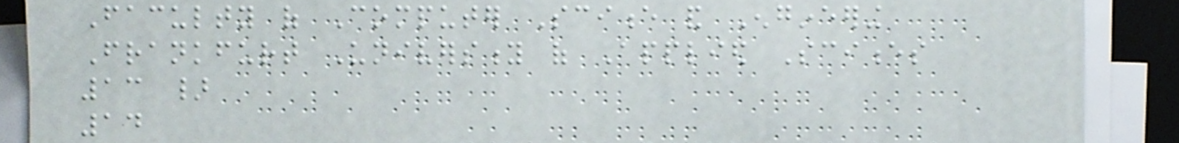Faculty of Computer Science and Engineering
Frankfurt University of Applied Sciences
13 }
14
